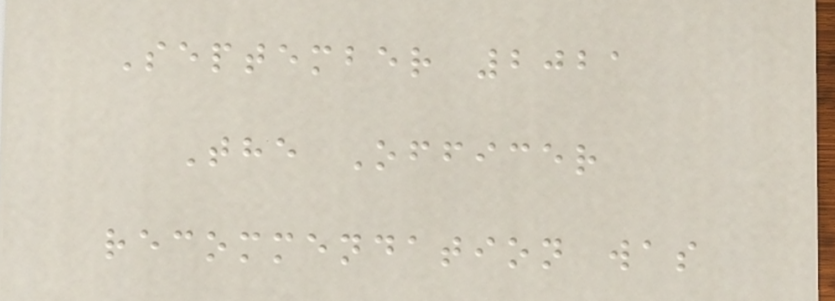September 2021
The Officer
recommendation was
